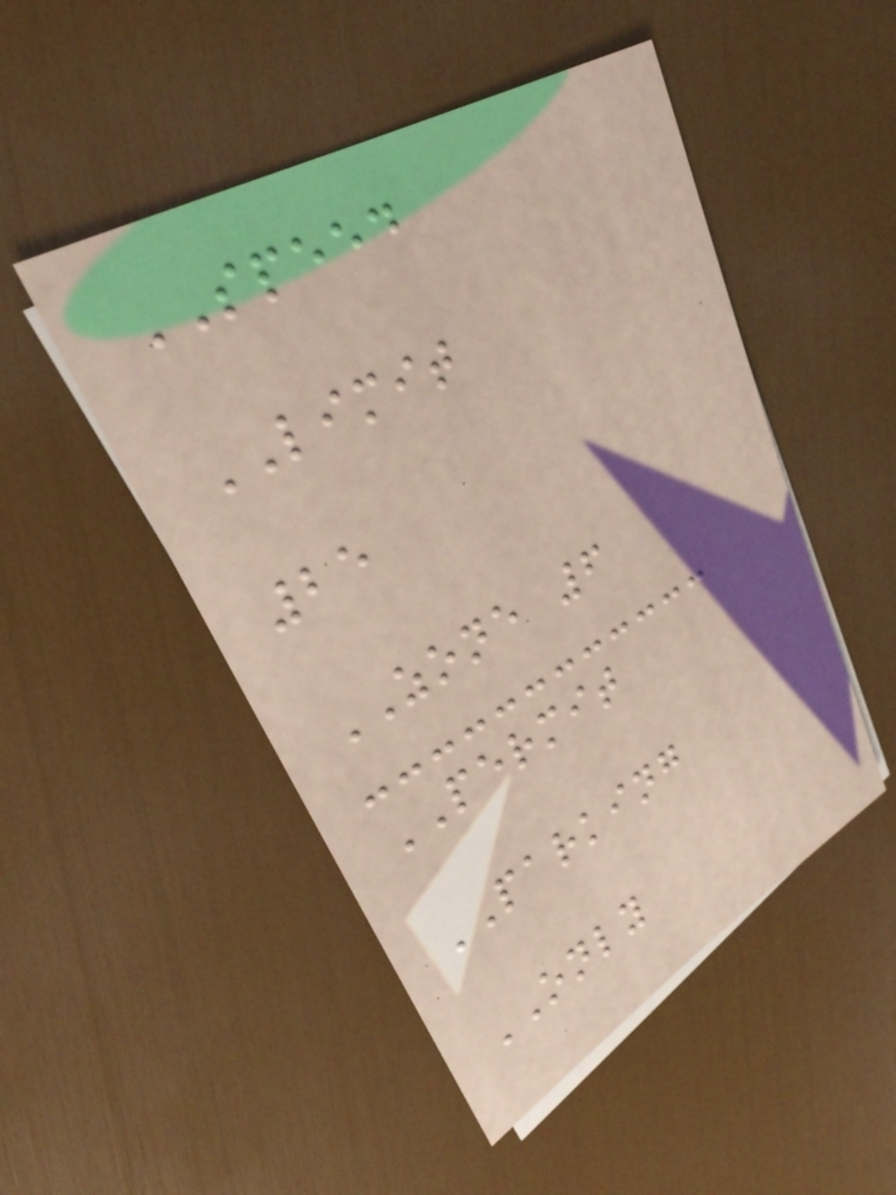SPEED
LIMIT
25
ZONE 6
PERMIT
PARKING
ONLY
